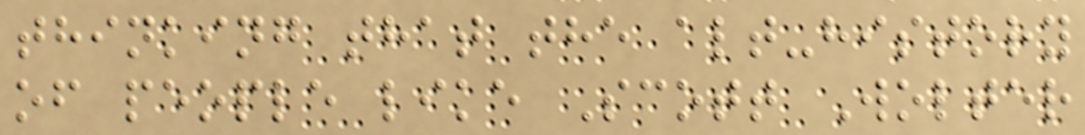thinking that the alt-history
of people like Scott Wolter
